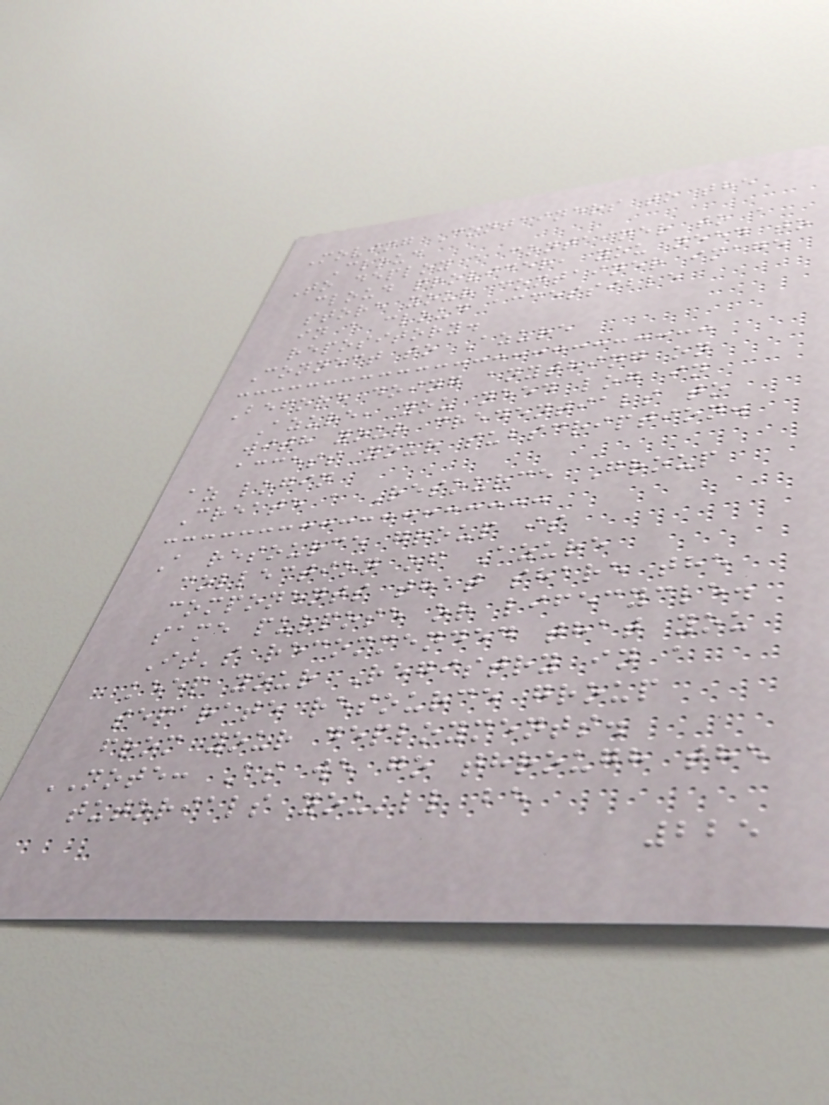Moving Containers to the
Cloud
To deploy a container to a
cloud provider, you need to
store your container image
in a cloud accessible
repository.
Connect to Azure
Before doing anything on
Azure, you need log in
with your credentials to
access your subscription.
az login
Create a Resource Group
A resource group is
collection of Azure
components that share the
same purpose or lifecycle.
It's recommended that you
keep your Registry in a
separate resource group
from your deployments.
NOTE: As we go through the
tutorials you'll be
225
